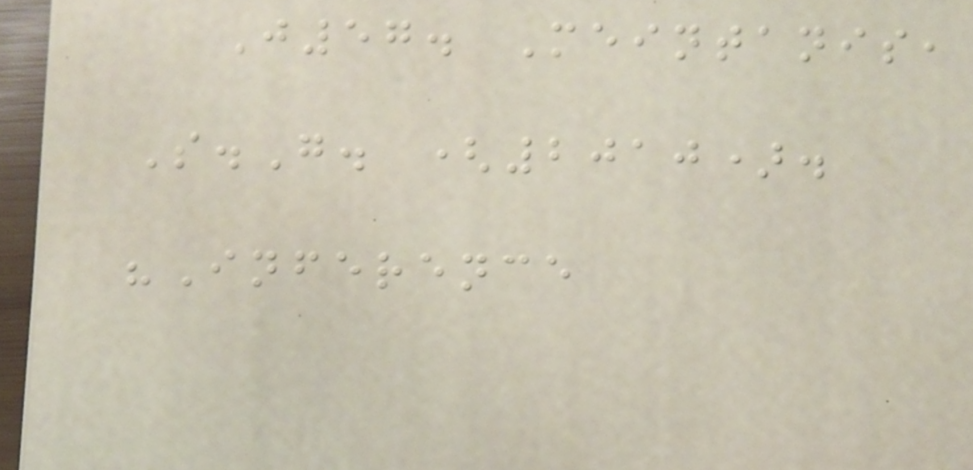J57. Meintanis,
S.G. (2010).
"Inference
